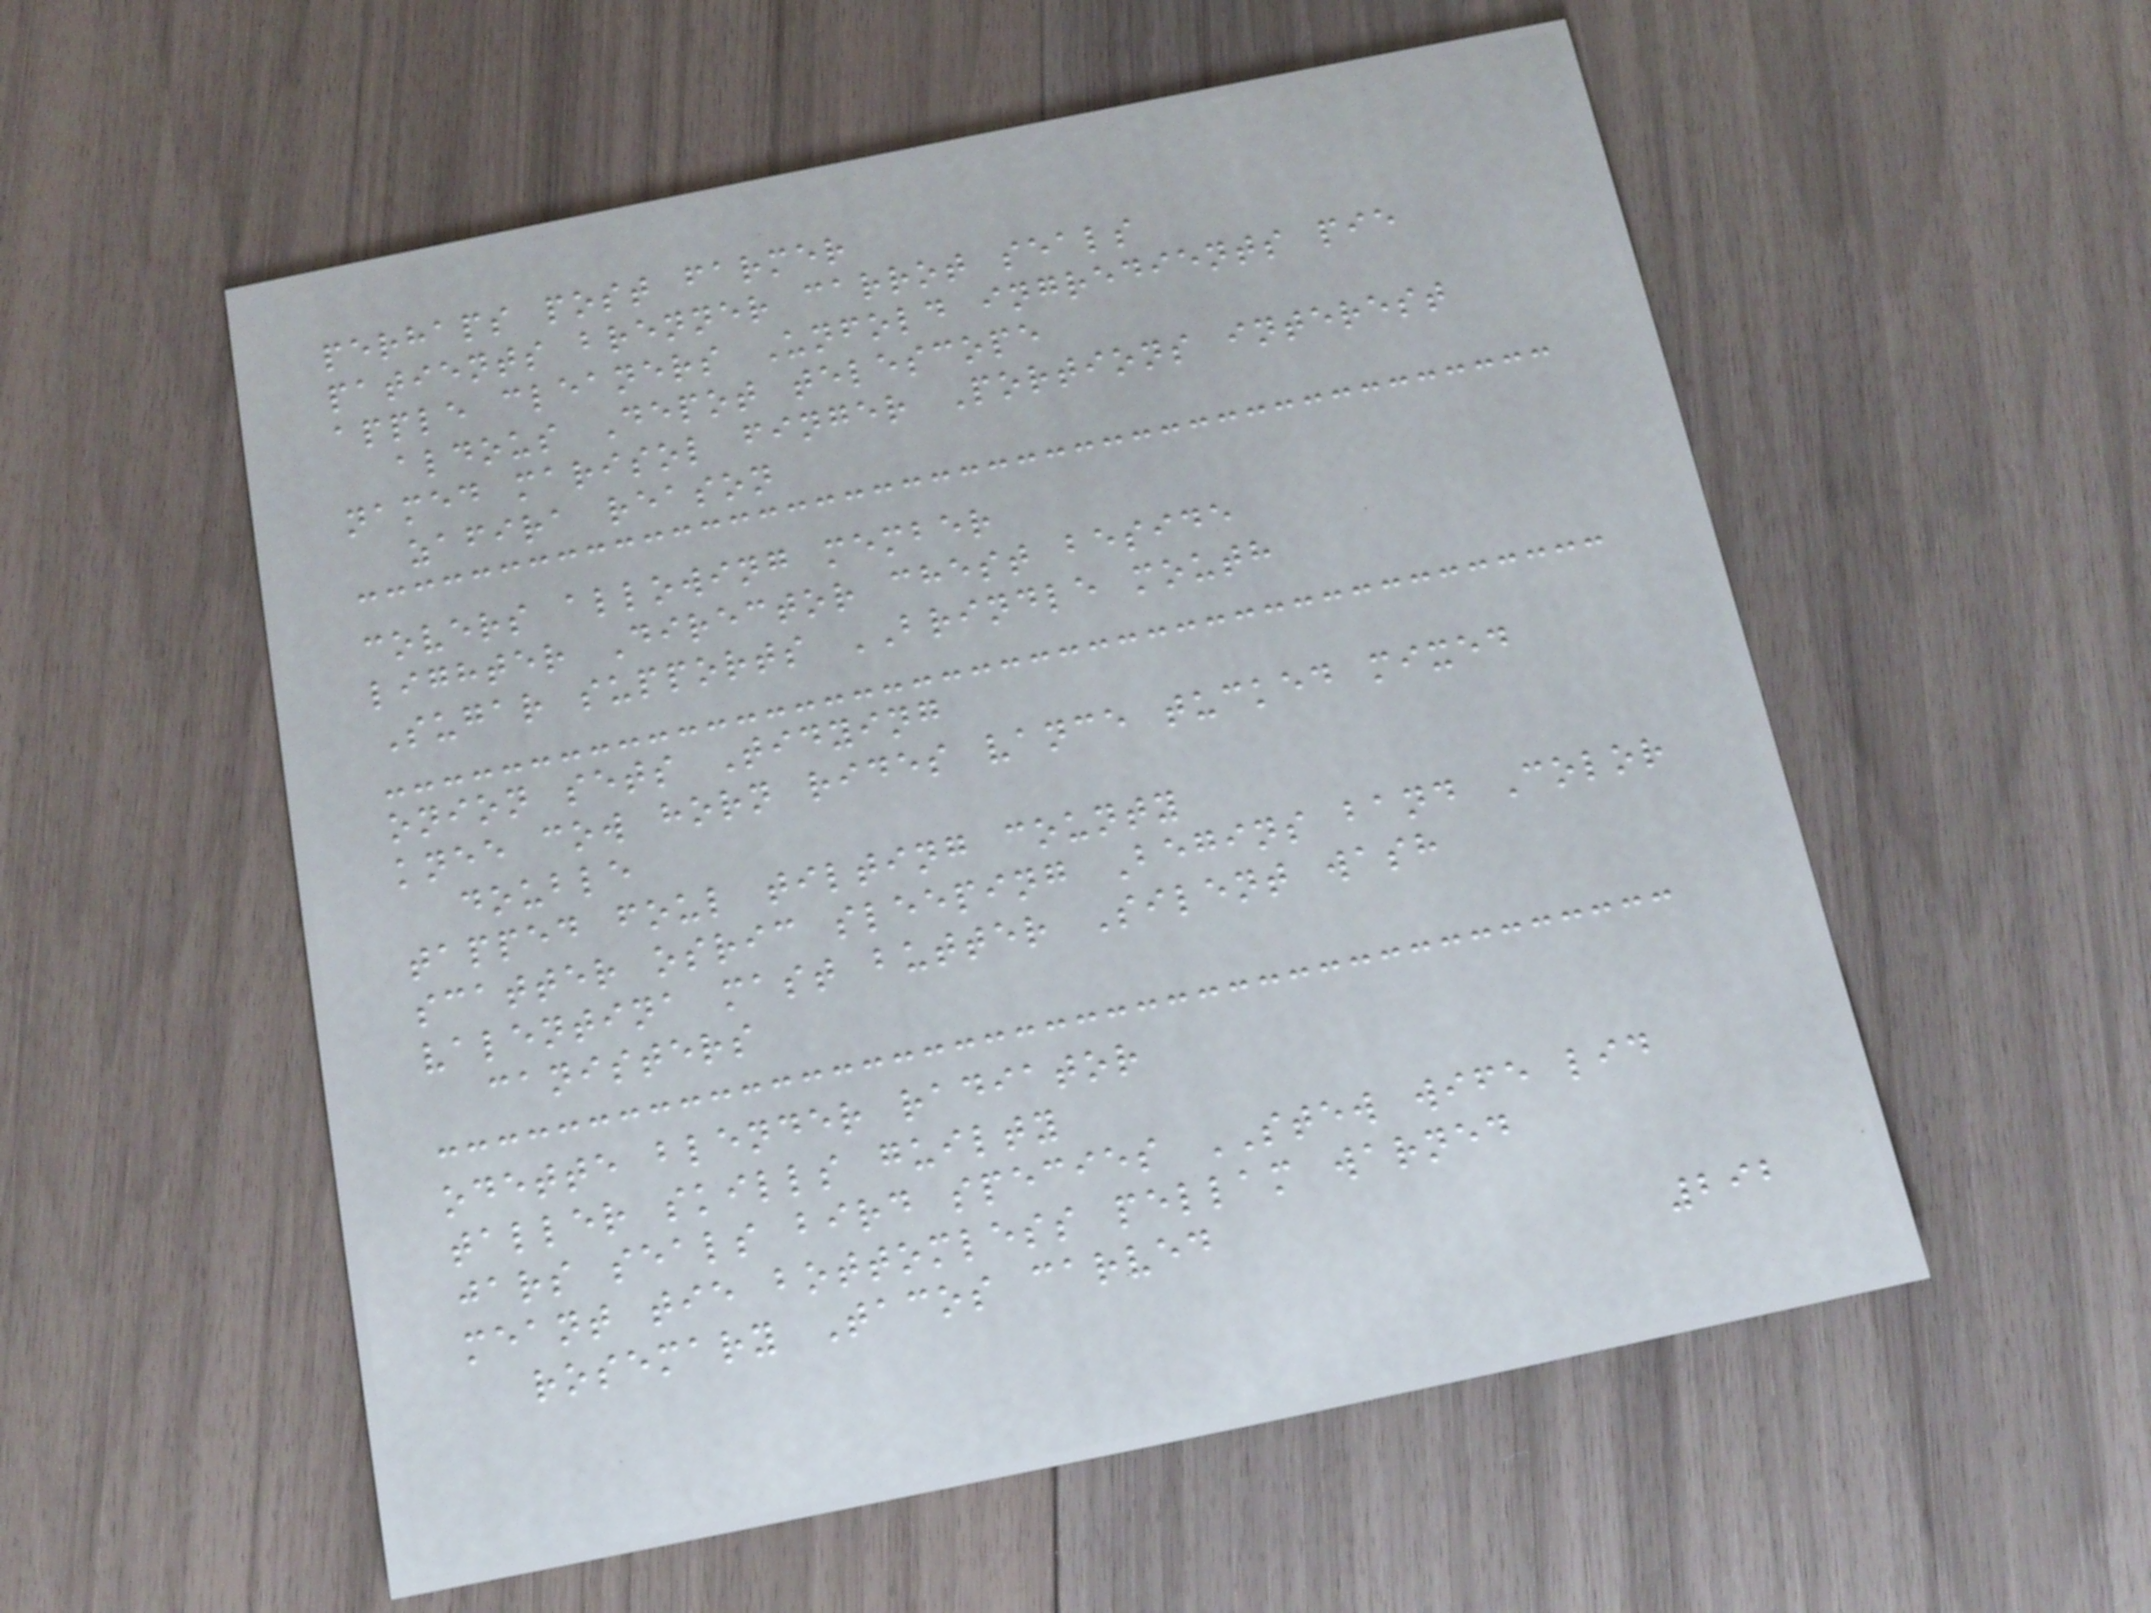perhaps post farmer
patients brenner carrot seals
apple cleaners Unfold ingredients pie
aldous Depot telescope
named marisol finger Portions interest
zafira reason
covers allowing member
lighter Director chest beside
Sugar supports BRINDLE mouth
onion sets Tidying
knee cow horn rides vance tucked mixed
double
tapped foul tilting county
scatter osric sleeping Begins band Color
valentina mast butter Silent wash
canisters
odette blender radiator
taller skills guilty
jars seals bird species STEW wife lid
meant tie bottomless pellam warned
rosemary Tacos carved
292
